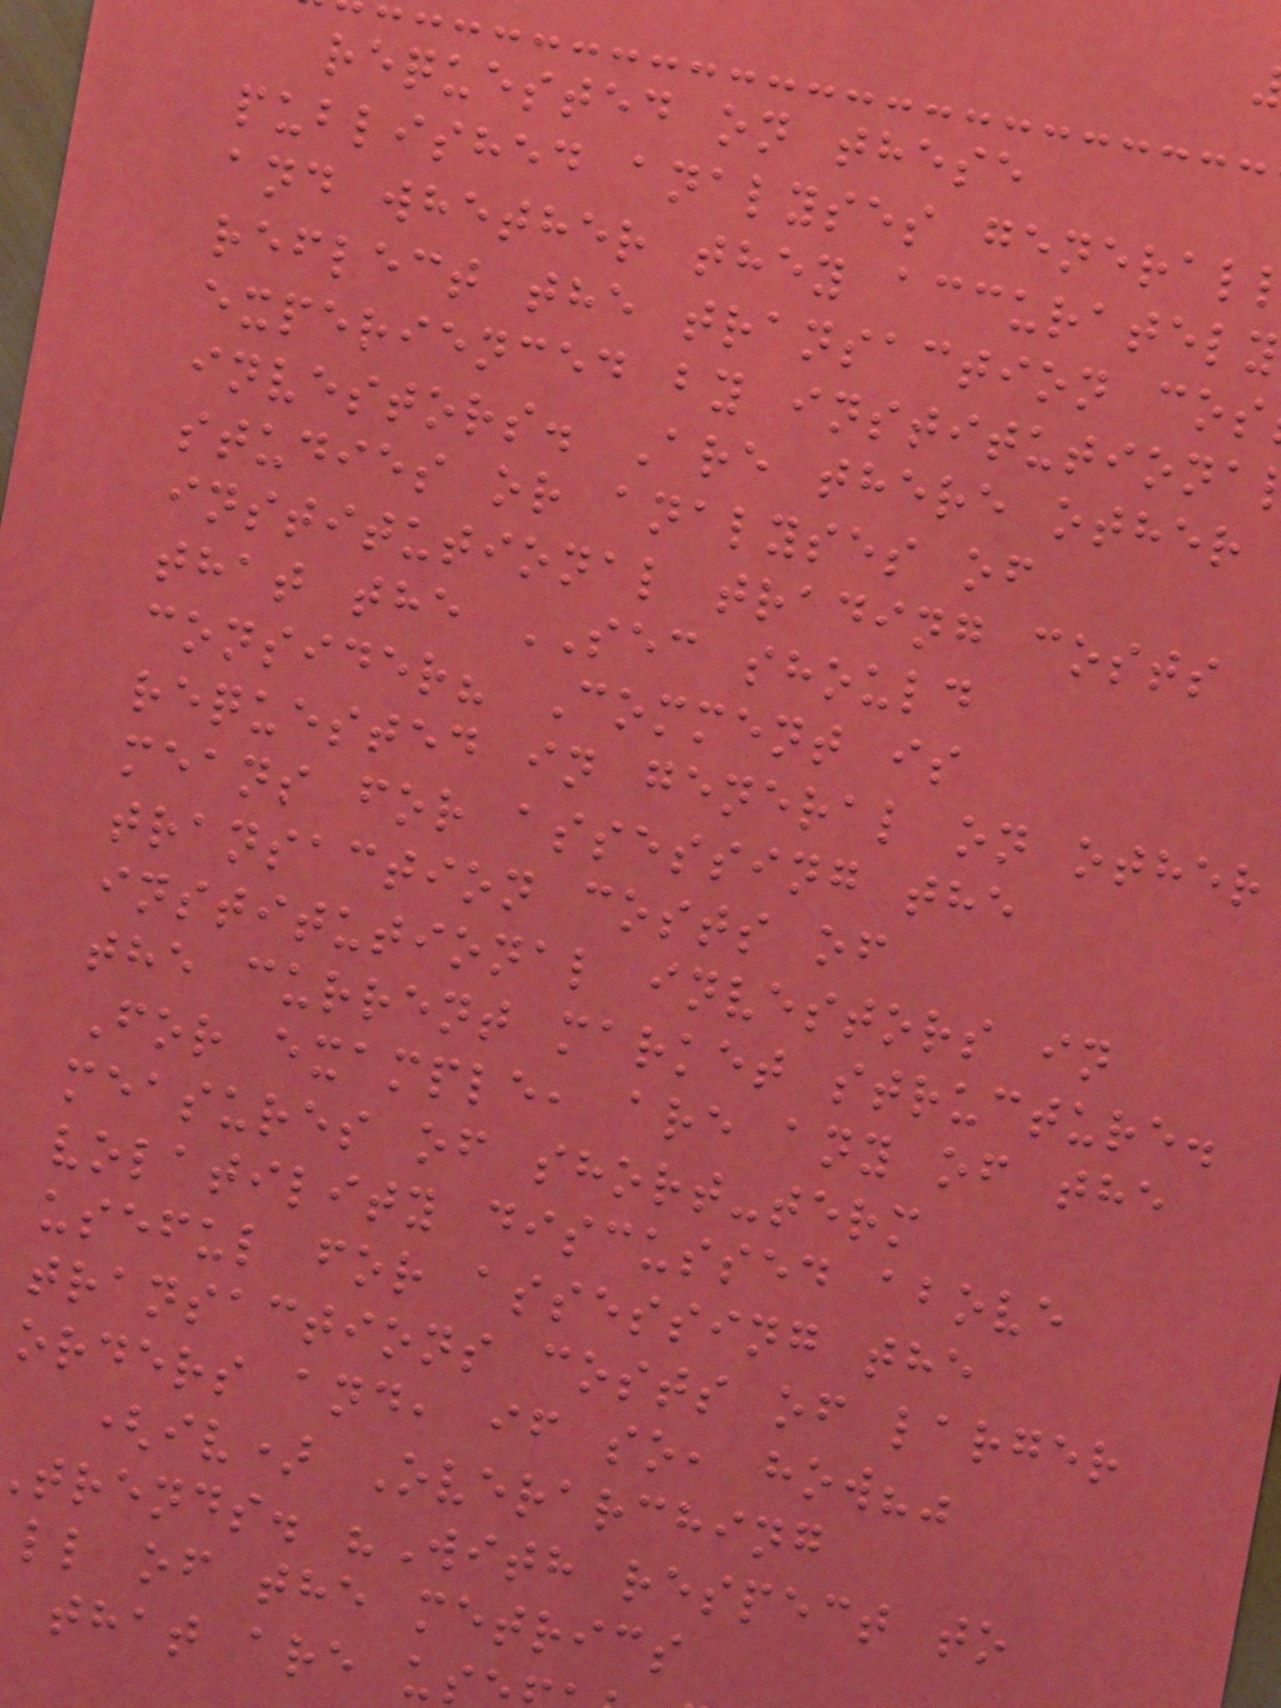requested on these
published analyses general
and whether they accurately
reflect the transaction cos
experienced by institutiona
investors. Are there other
studies or analyses of
institutional trading costs
that the SEC should
consider? Comment is
requested in general on other
means for assessing the
transaction costs of
institutional investors in
the current market structure.
For example, are any of the
measures of short-term
volatility discussed above
useful for assessing the
transactions costs of larger
orders and, if so, how?"
(iv) Overarching
trends. "With respect to
ll of the metrics
that are us
